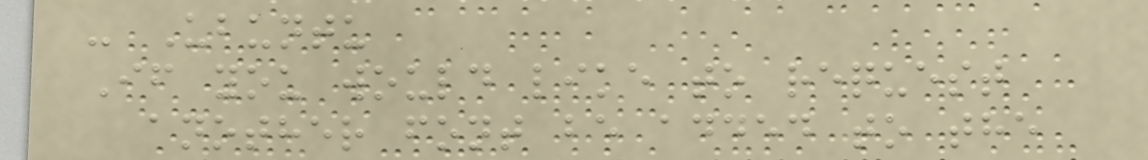- Ubuntu
If you would like to request
another font be added to the
